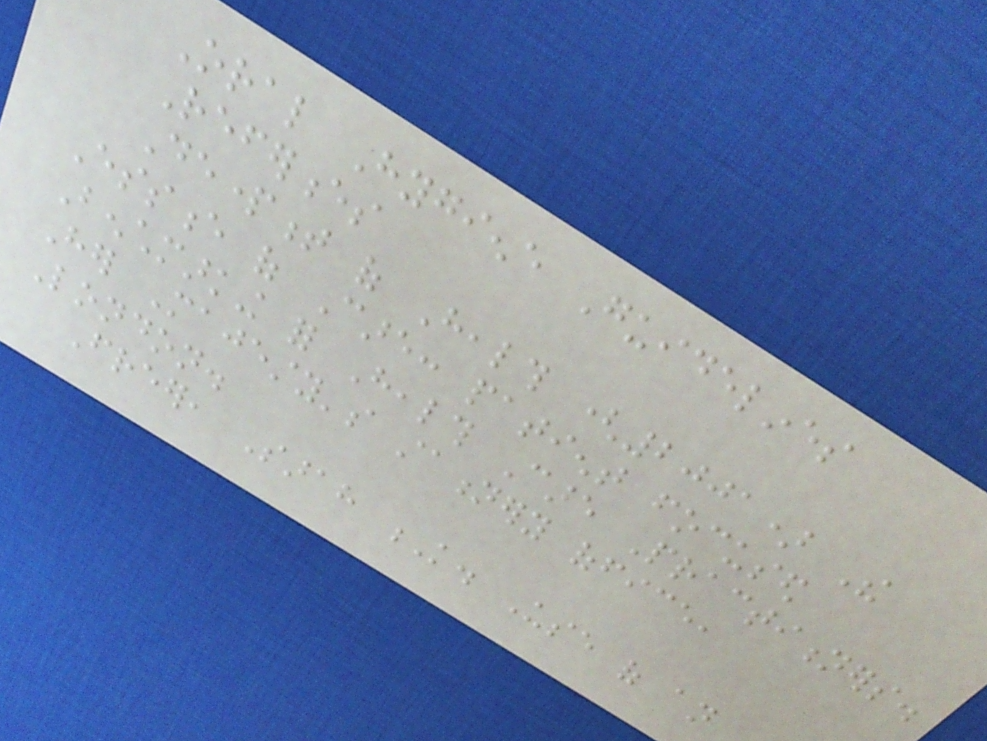Oral Hygiene Guidelines
References
Department of Health (2001) The
Essence of Care: patient focused
Benchmarking for Health Care Practitioners.
Her Majesty's stationery office,
London.
Freer, Sarah K. Use of an
